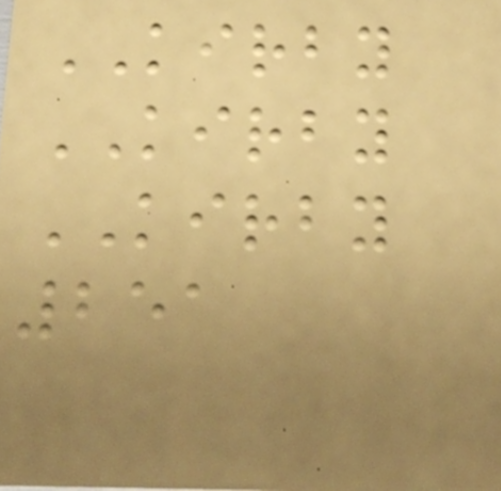KIRBY
KIRBY
KIRBY
251
